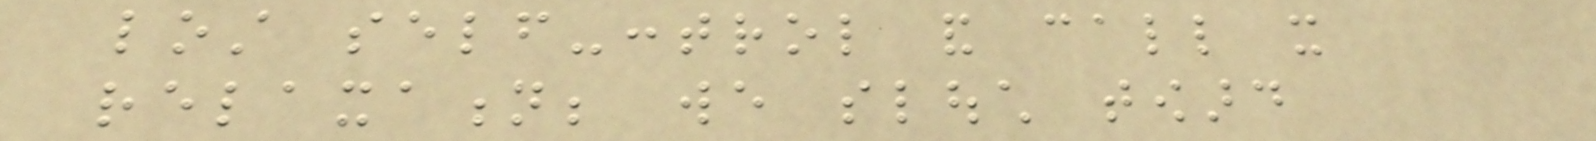lost self-control and call it
relaxation; we slouch toward
